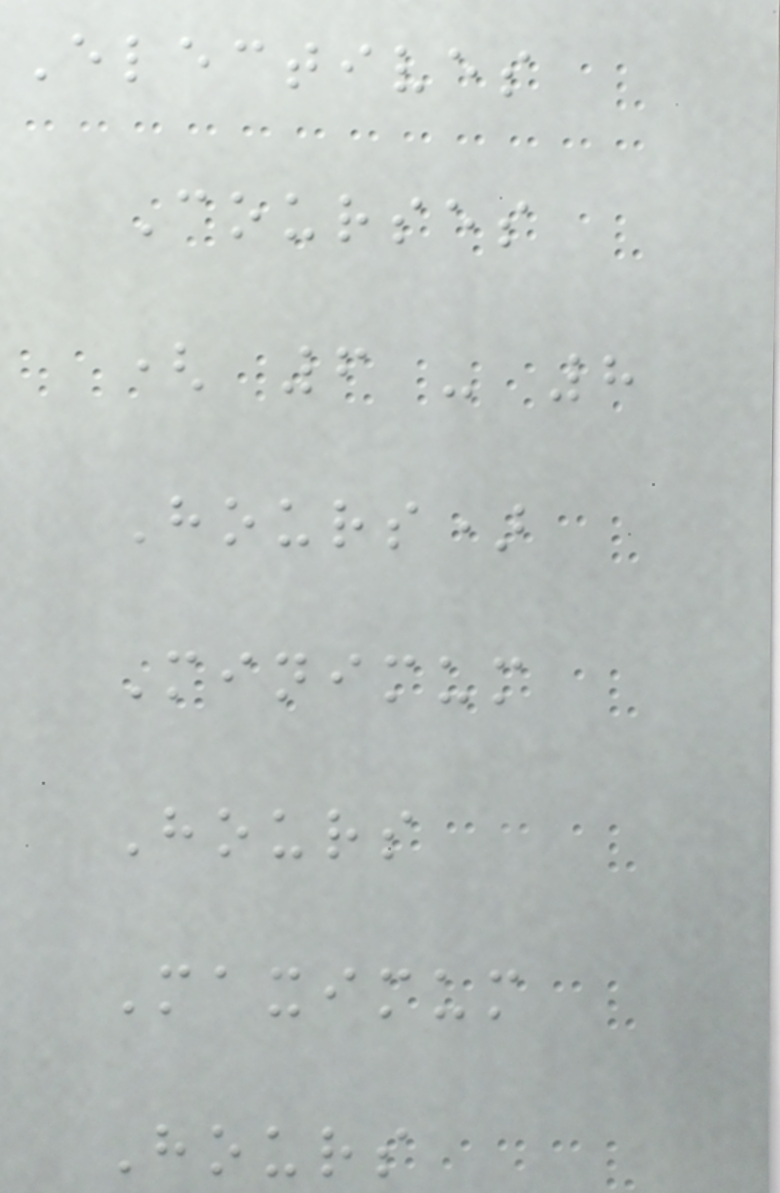Electives
Courses
( 6 - 8
Hours)
Minimum
Hours
Maximum
Hours
